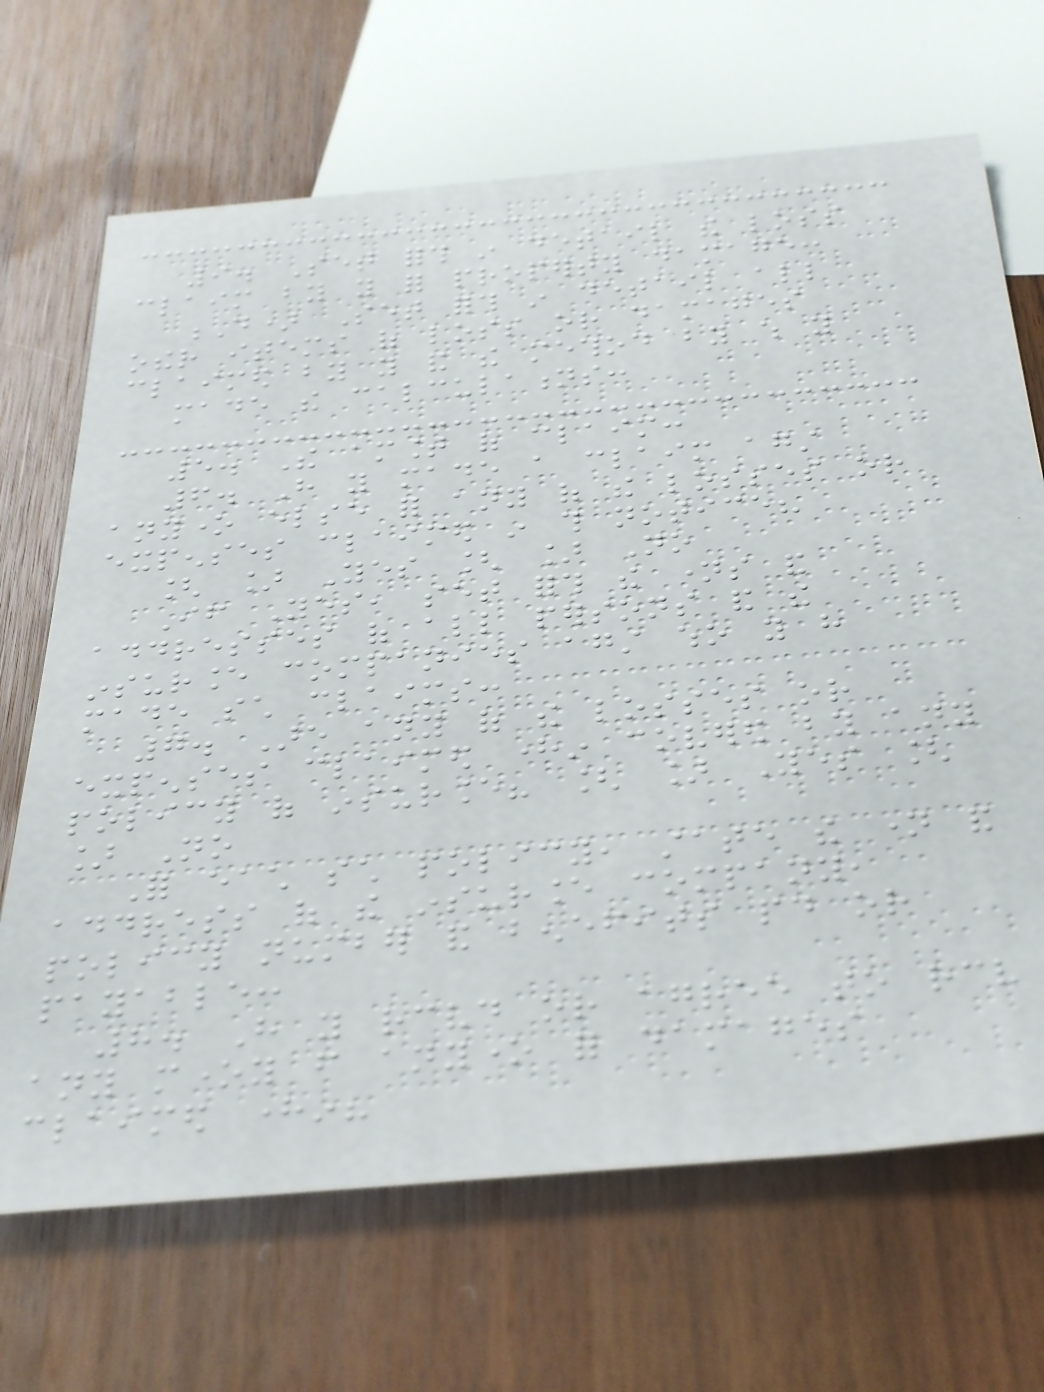9. Set forth in detail the loss
claim by you for property damage:
D) Set forth in detail all
other items of loss or damages
claimed by you and the method by which you
made the calculations:
5. The amount of claim:
6. Have you made a claim against
anyone else for any of the losses or
expenses claimed in this notice?
[ ] Yes [ ] No
If Yes, set forth the names and
addresses of all persons and the
insurance companies against who you have
made such claims:
7. Are any of the losses or
expenses claimed herein covered by any
policy of insurance? [ ] Yes [
] No
For each such policy, state the name and
address of the insurance company,
policy number and benefits paid or
payable:
8. Have you received or agree to receive
any money from anyone for damages
claimed herein?
